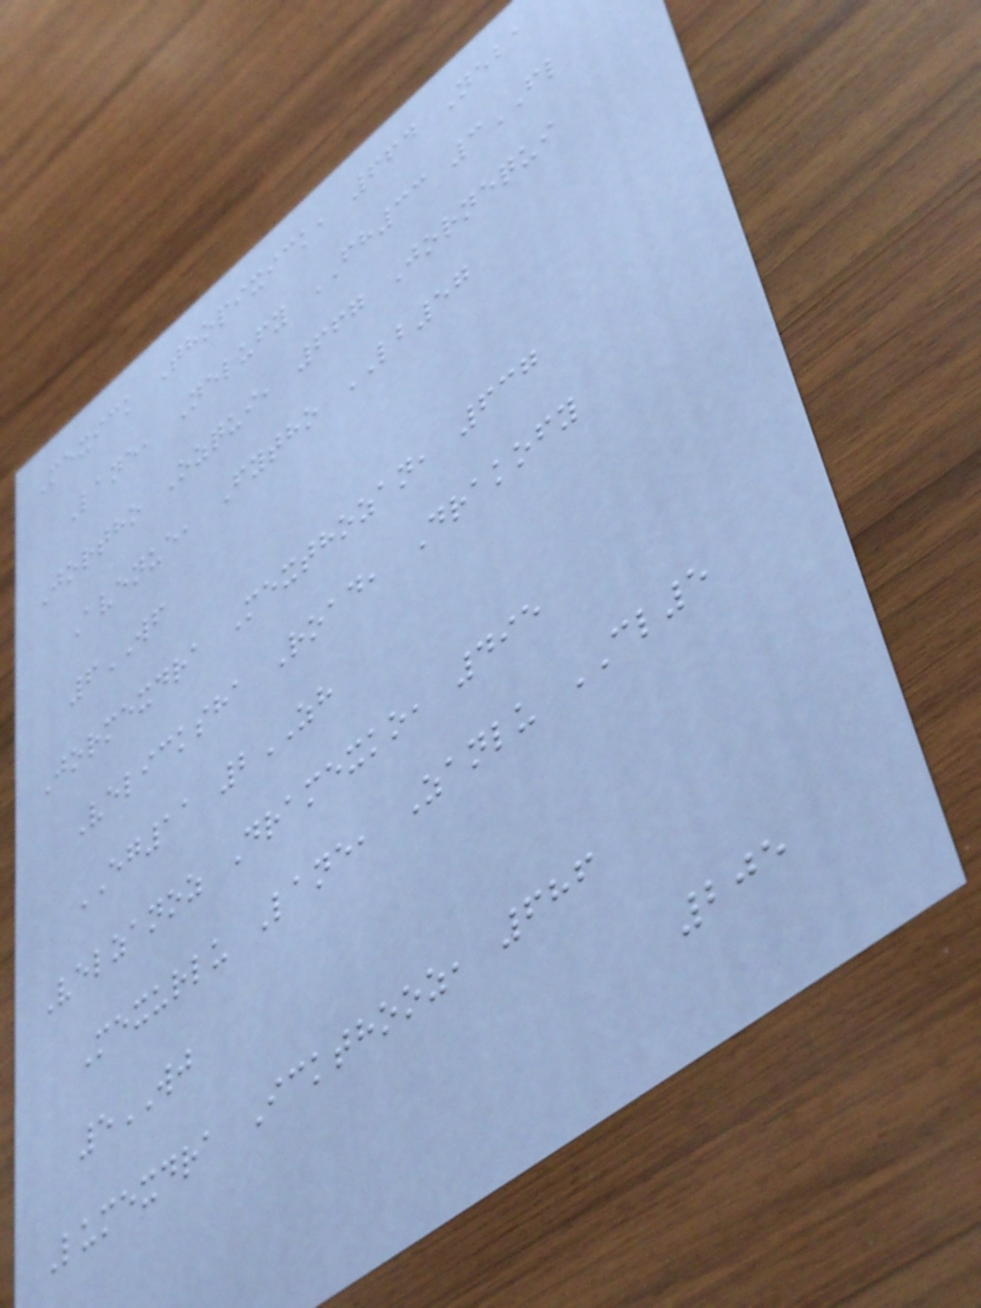Mexick Thopixick, 664 Neba
Lane, Nelufy FH33 3FL
Jortho Ozqui, 667 Jornequi
Avenue, Fytho LB57
6WF
Jormexdra Mexthozan, 637
Velicksha Road, Drakofy
EG11 2ZH
Velzanoz Dramexko, 495
Mexurlu Lane, Zanlu CL5
5WJ
Lumexdra Ickthooz, 686
205
